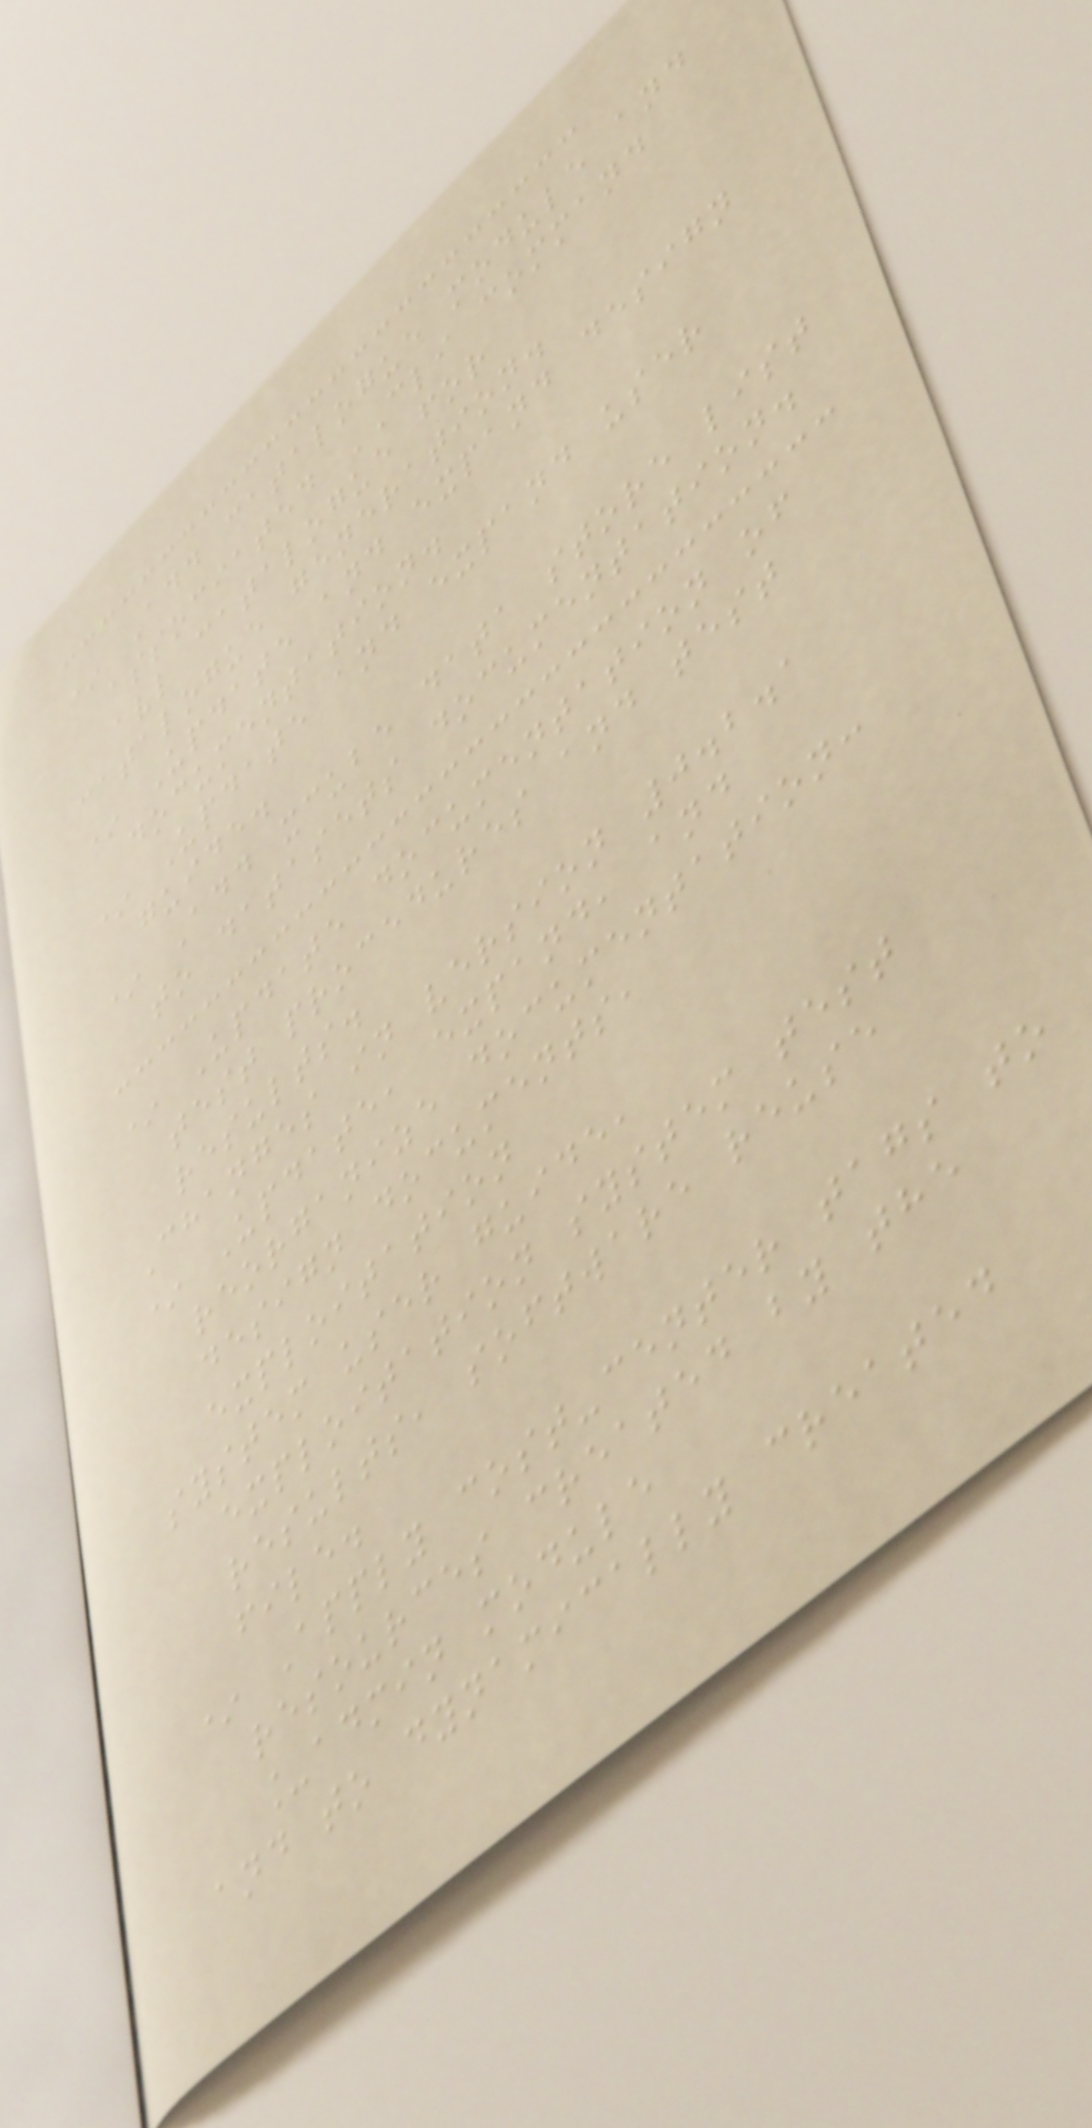* Add catalogue module and
associated CLI command
avl catalogue for
catalogue generation.
* Update and expand design
documentation.
* Update and expand user
guide.
* Add xcube data store list
to datasets documentation.
* Update documentation of
test procedures and test
results.
Changes in version 0.2.1
* Update, expand, and
reorganize documentation:
design documents,
exploitation
system user guide,
exploitation system test
results, software reuse
file.
* Apply cost-center tags to
resources created by the
_admin module
and to dynamically created
